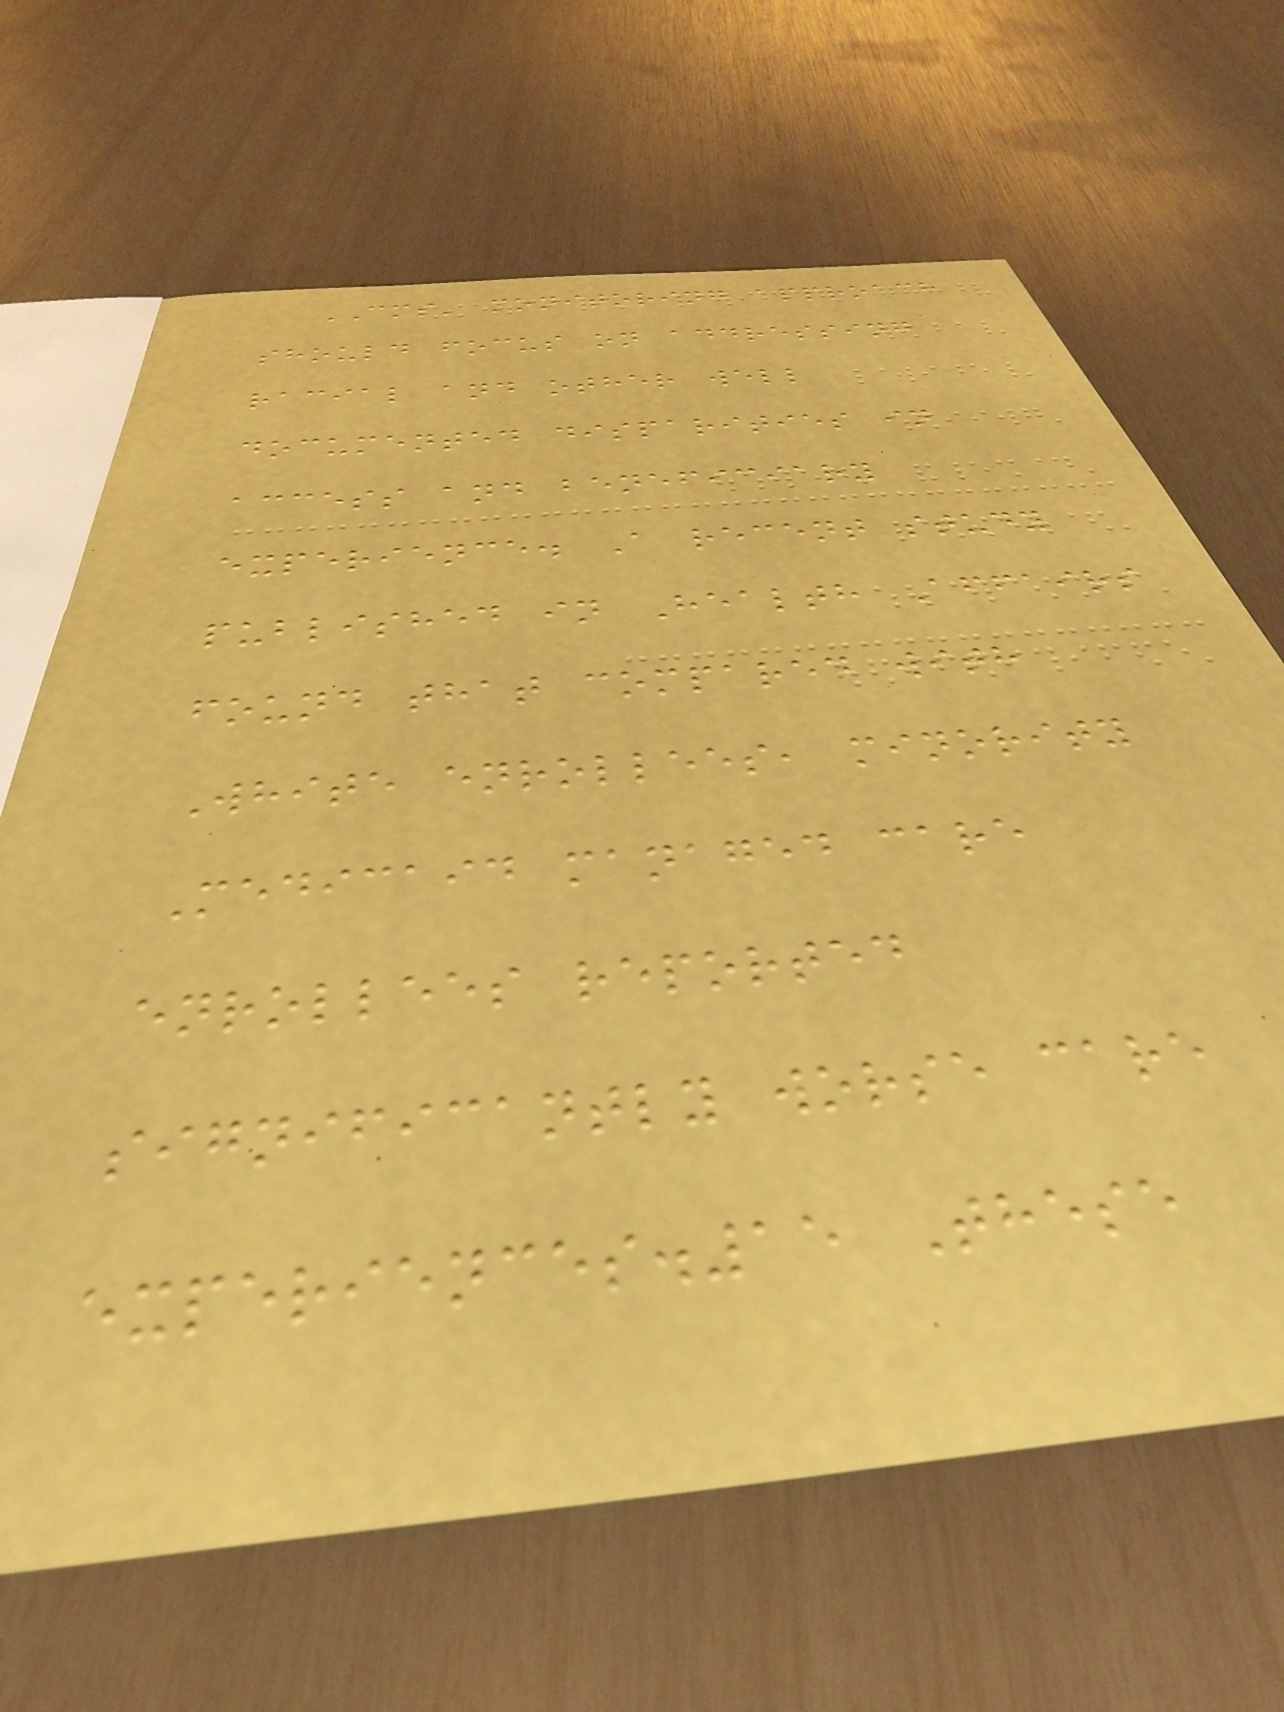CMS' monitoring approach
should focus on addressing
racial and other well
documented disparities in
access and beneficiary
experience. A recent study
published in Health Affairs
found that compared with
White enrollees, minority
Medicaid managed care
enrollees reported
significantly worse care
experiences.15 These
